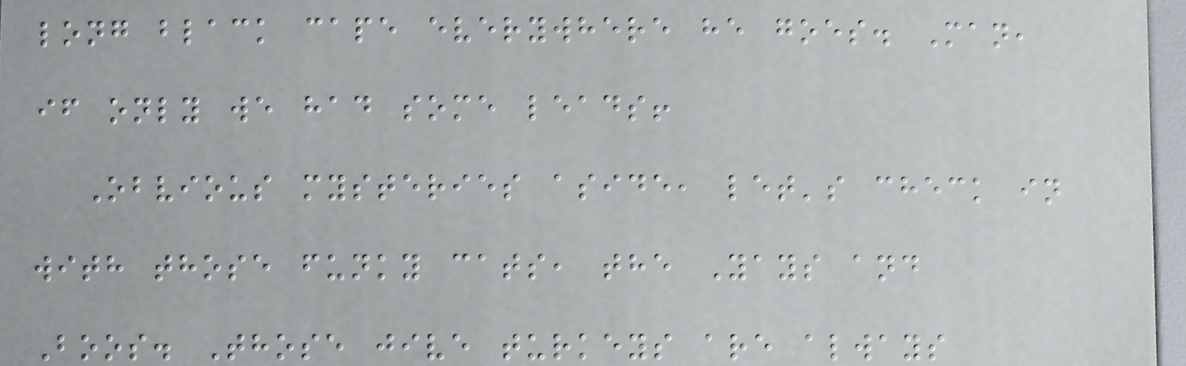long black cape everywhere he goes. Man,
if only we had some leads!
Obvious mysteries aside, let's check in
with those funky cats, the Yays and
Boos. Those jive turkeys are always
